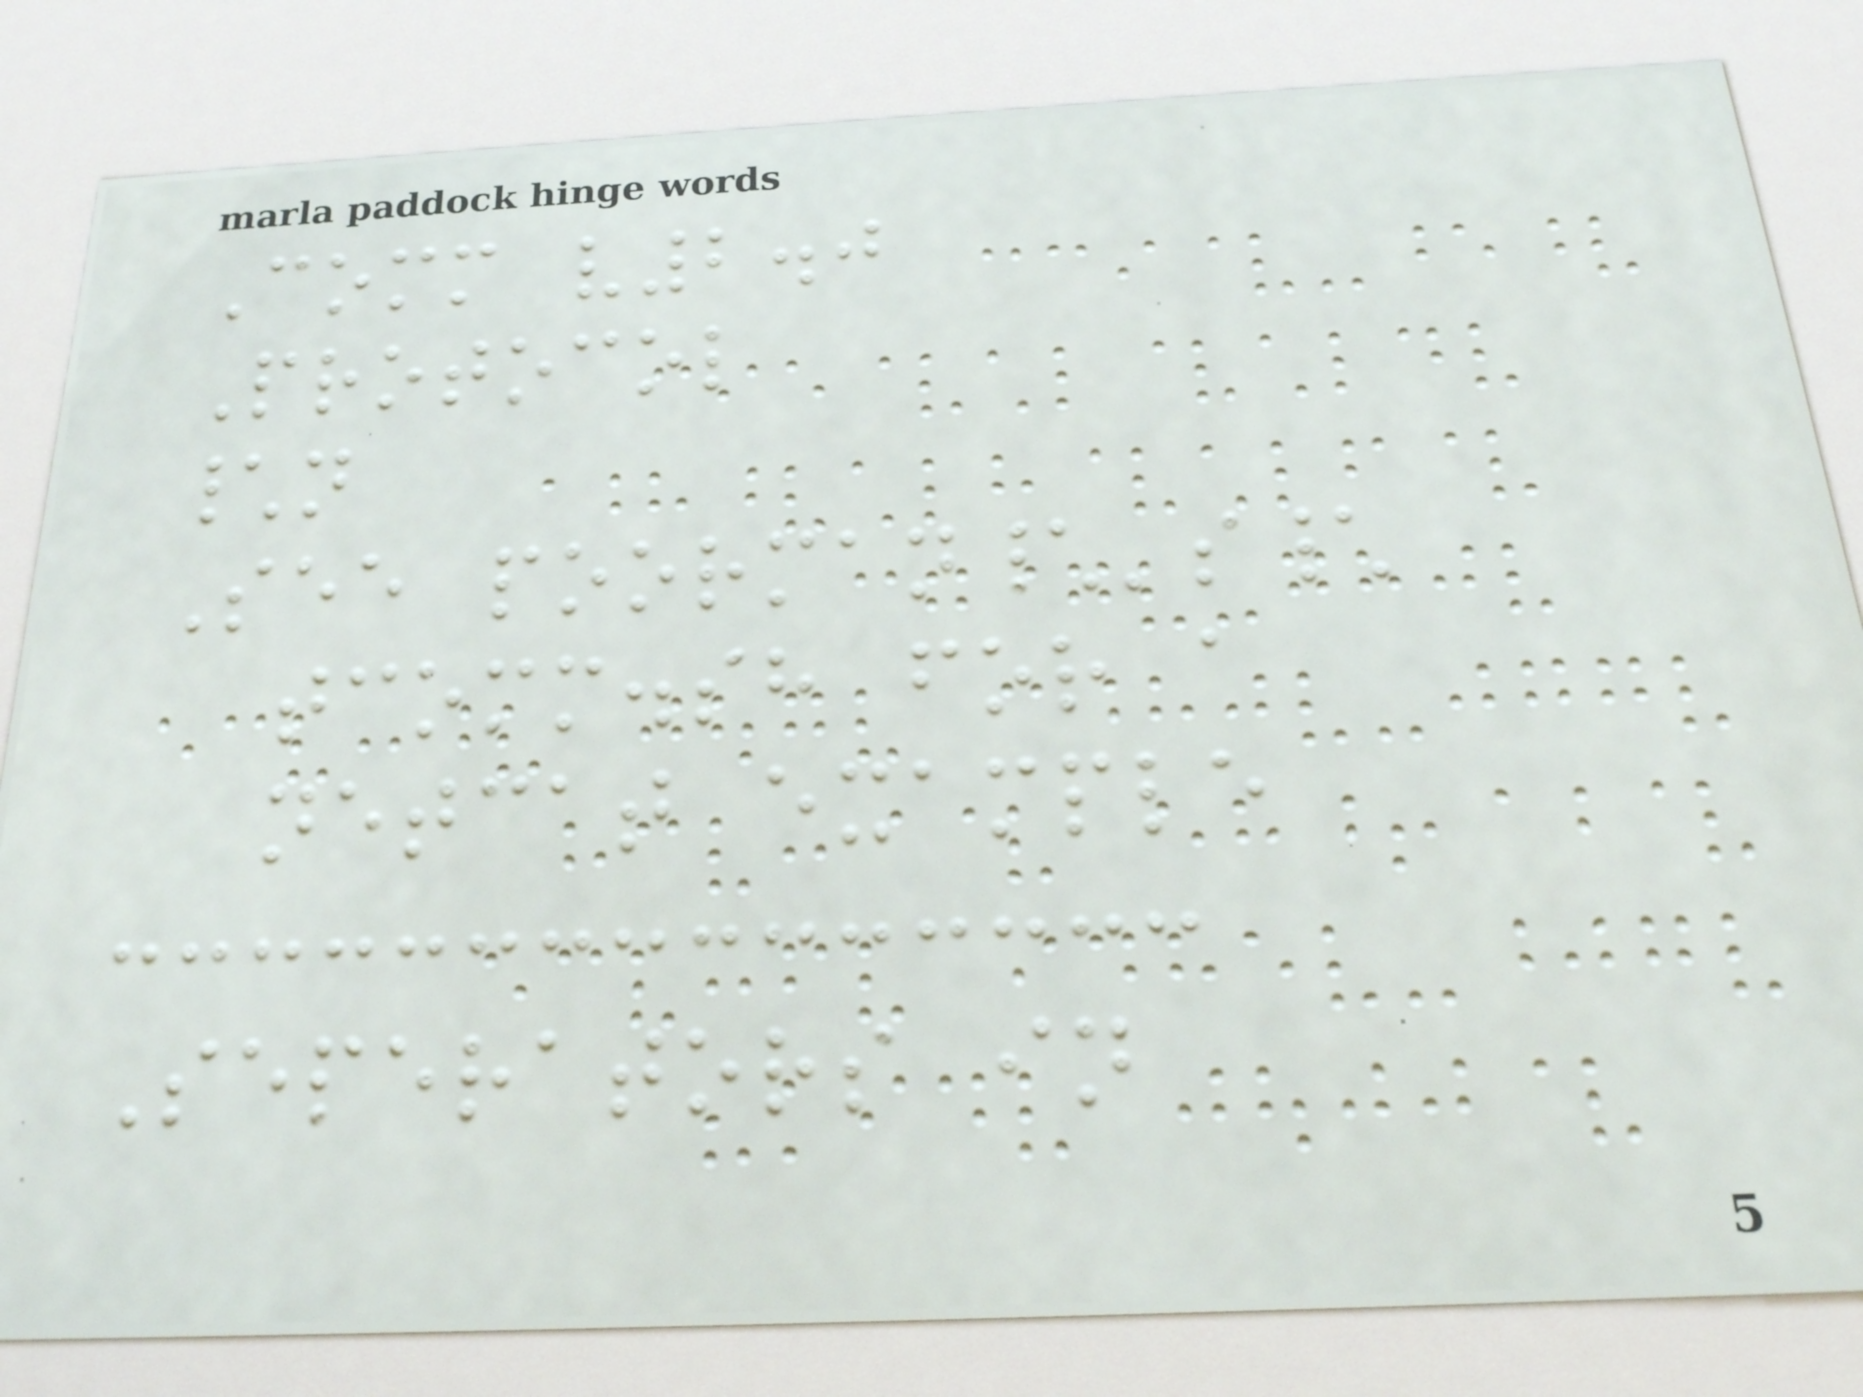Comm v2.0
Protocol
\n
See poorman\'s\
tcomm.sh for a
netcat example
Seperators in
